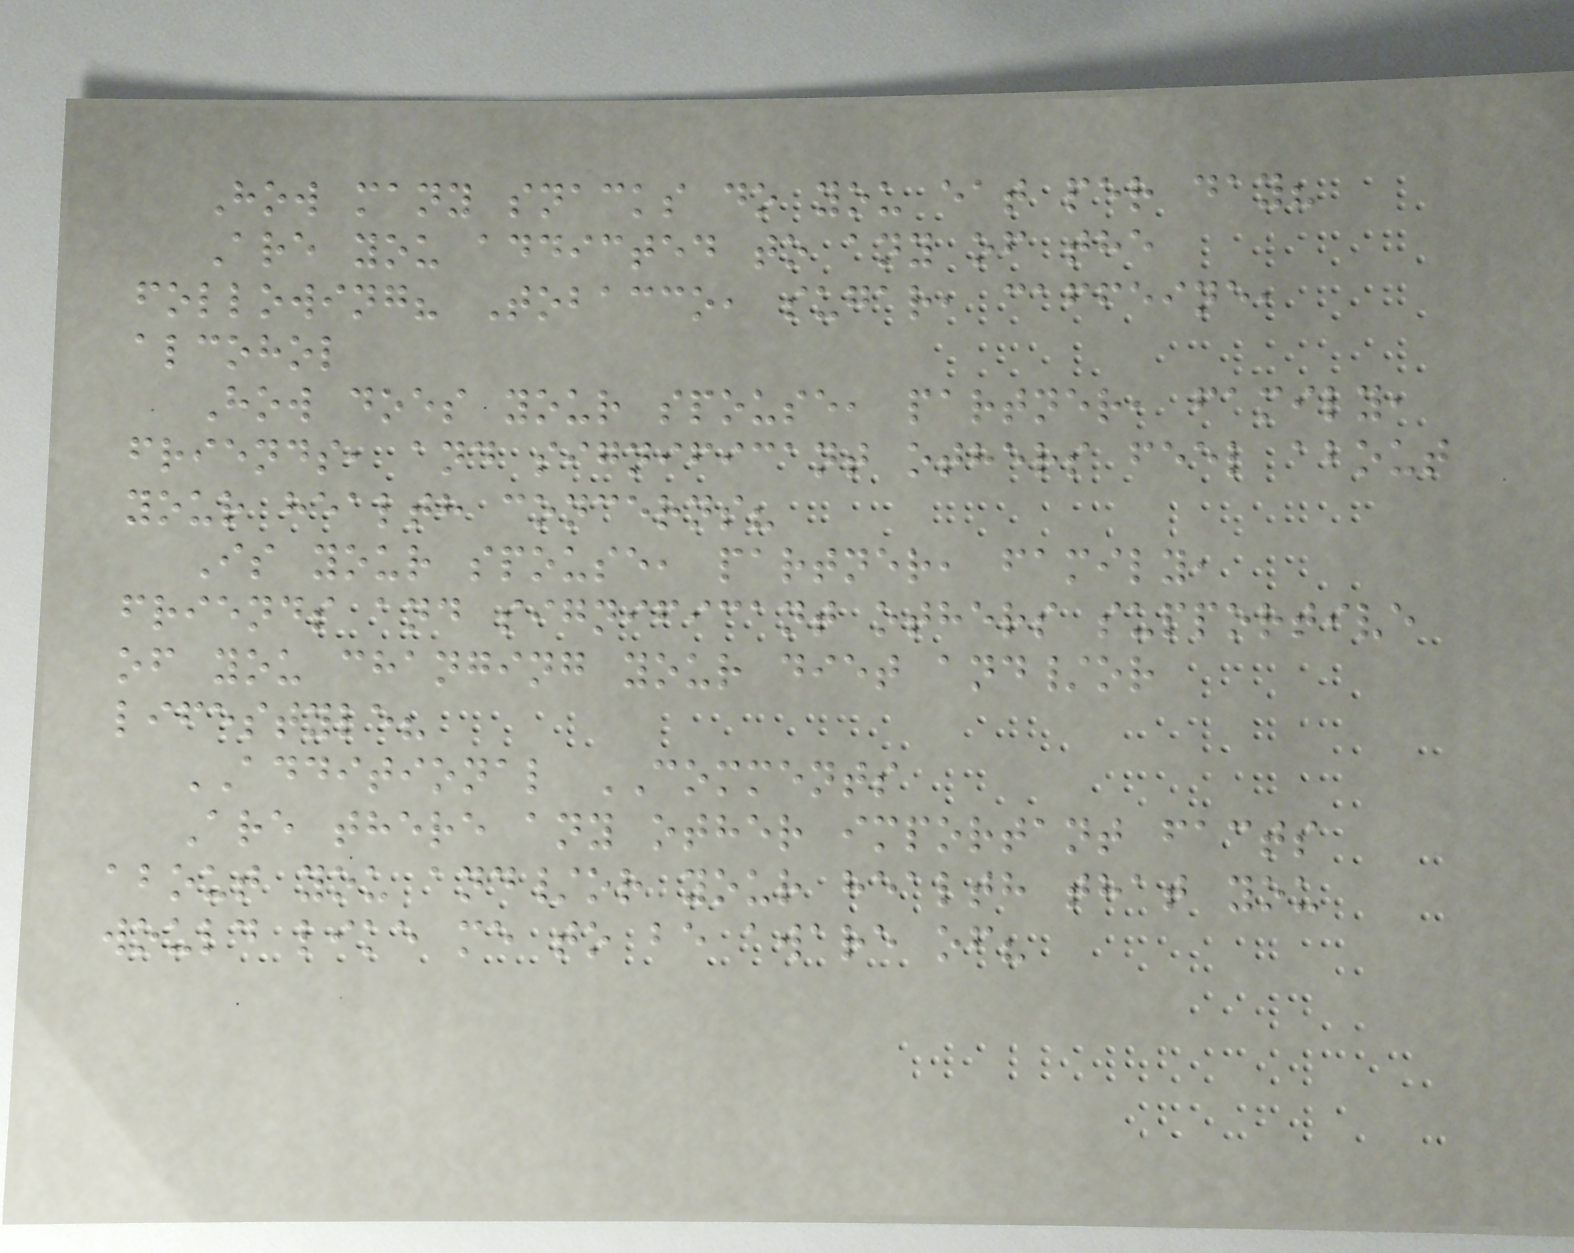How many snacks do you eat per day?
Are you addicted to any of the
following? Tobacco, sugar, caffeine,
alcohol
How does your spouse, partner, family,
friends, and significant others feel about
your health concerns?
Is your spouse, partner, family,
friends and significant others supportive
of you changing your diet and/or
lifestyle?
ADDITIONAL COMMENTS
Are there any other important facts
about you and/or your health that you
would like me to be aware of?
